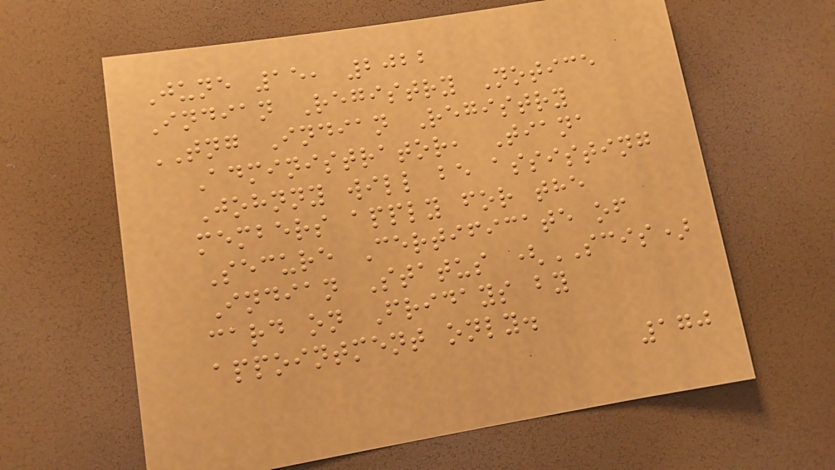June 15, 2022
Indian Registry Notice
TNG Indian Registry
Administrator, Tiana
Johnny will be assisting
members apply for the
Secure Certificate of
Indian Status (SCIS)
card on Fridays by
appointment only.
170
